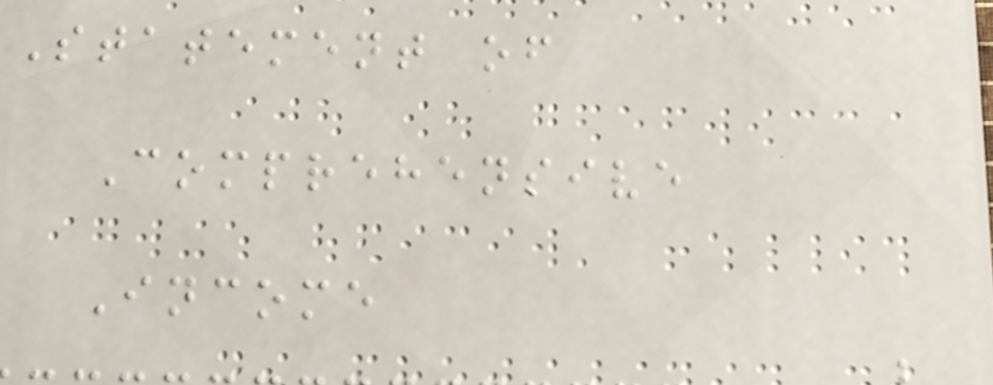Statement of
Comprehensive
Income
